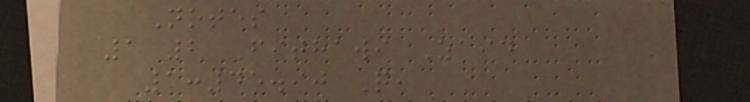Notes
1 2 Fithawi Zaid
1:45.90 Q,
